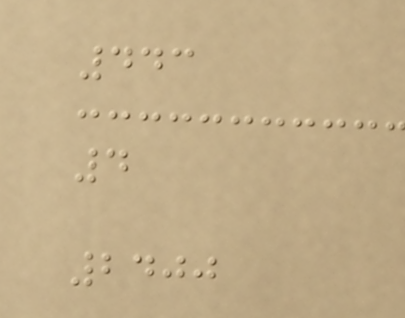443
4
2400
